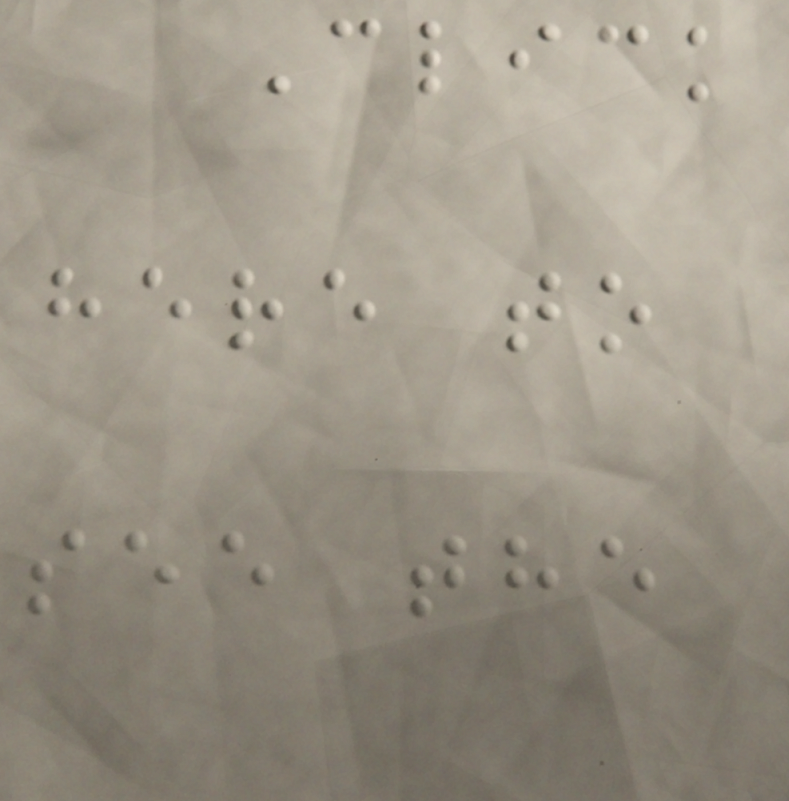Click
here to
see the
